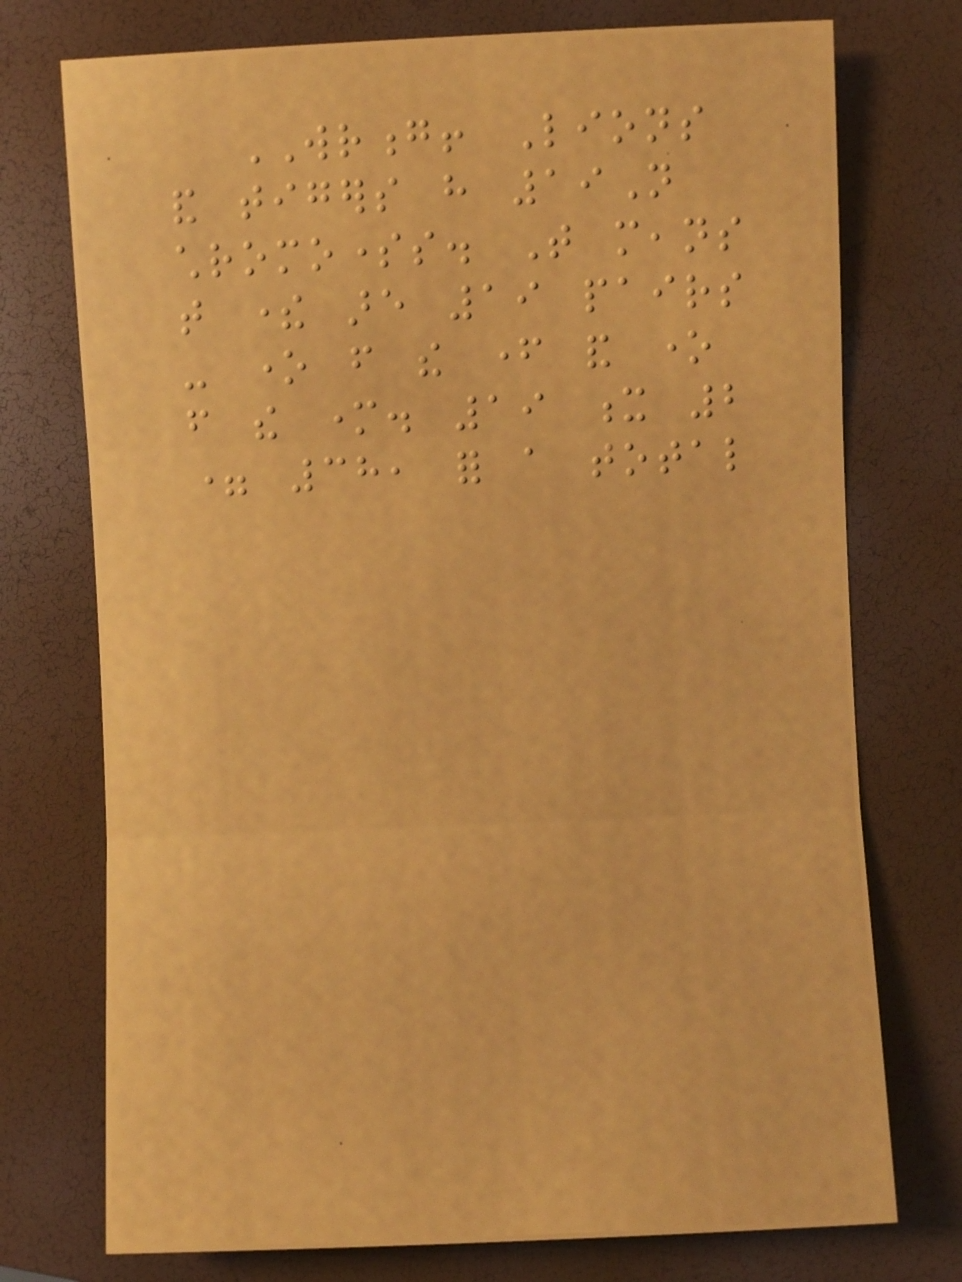WRONG! Lions
and tigers have 19N
chromosomes. That means
that there are 19 pairs
- one from the father and one
from the mother. 19 x 2
= 38, for a total
